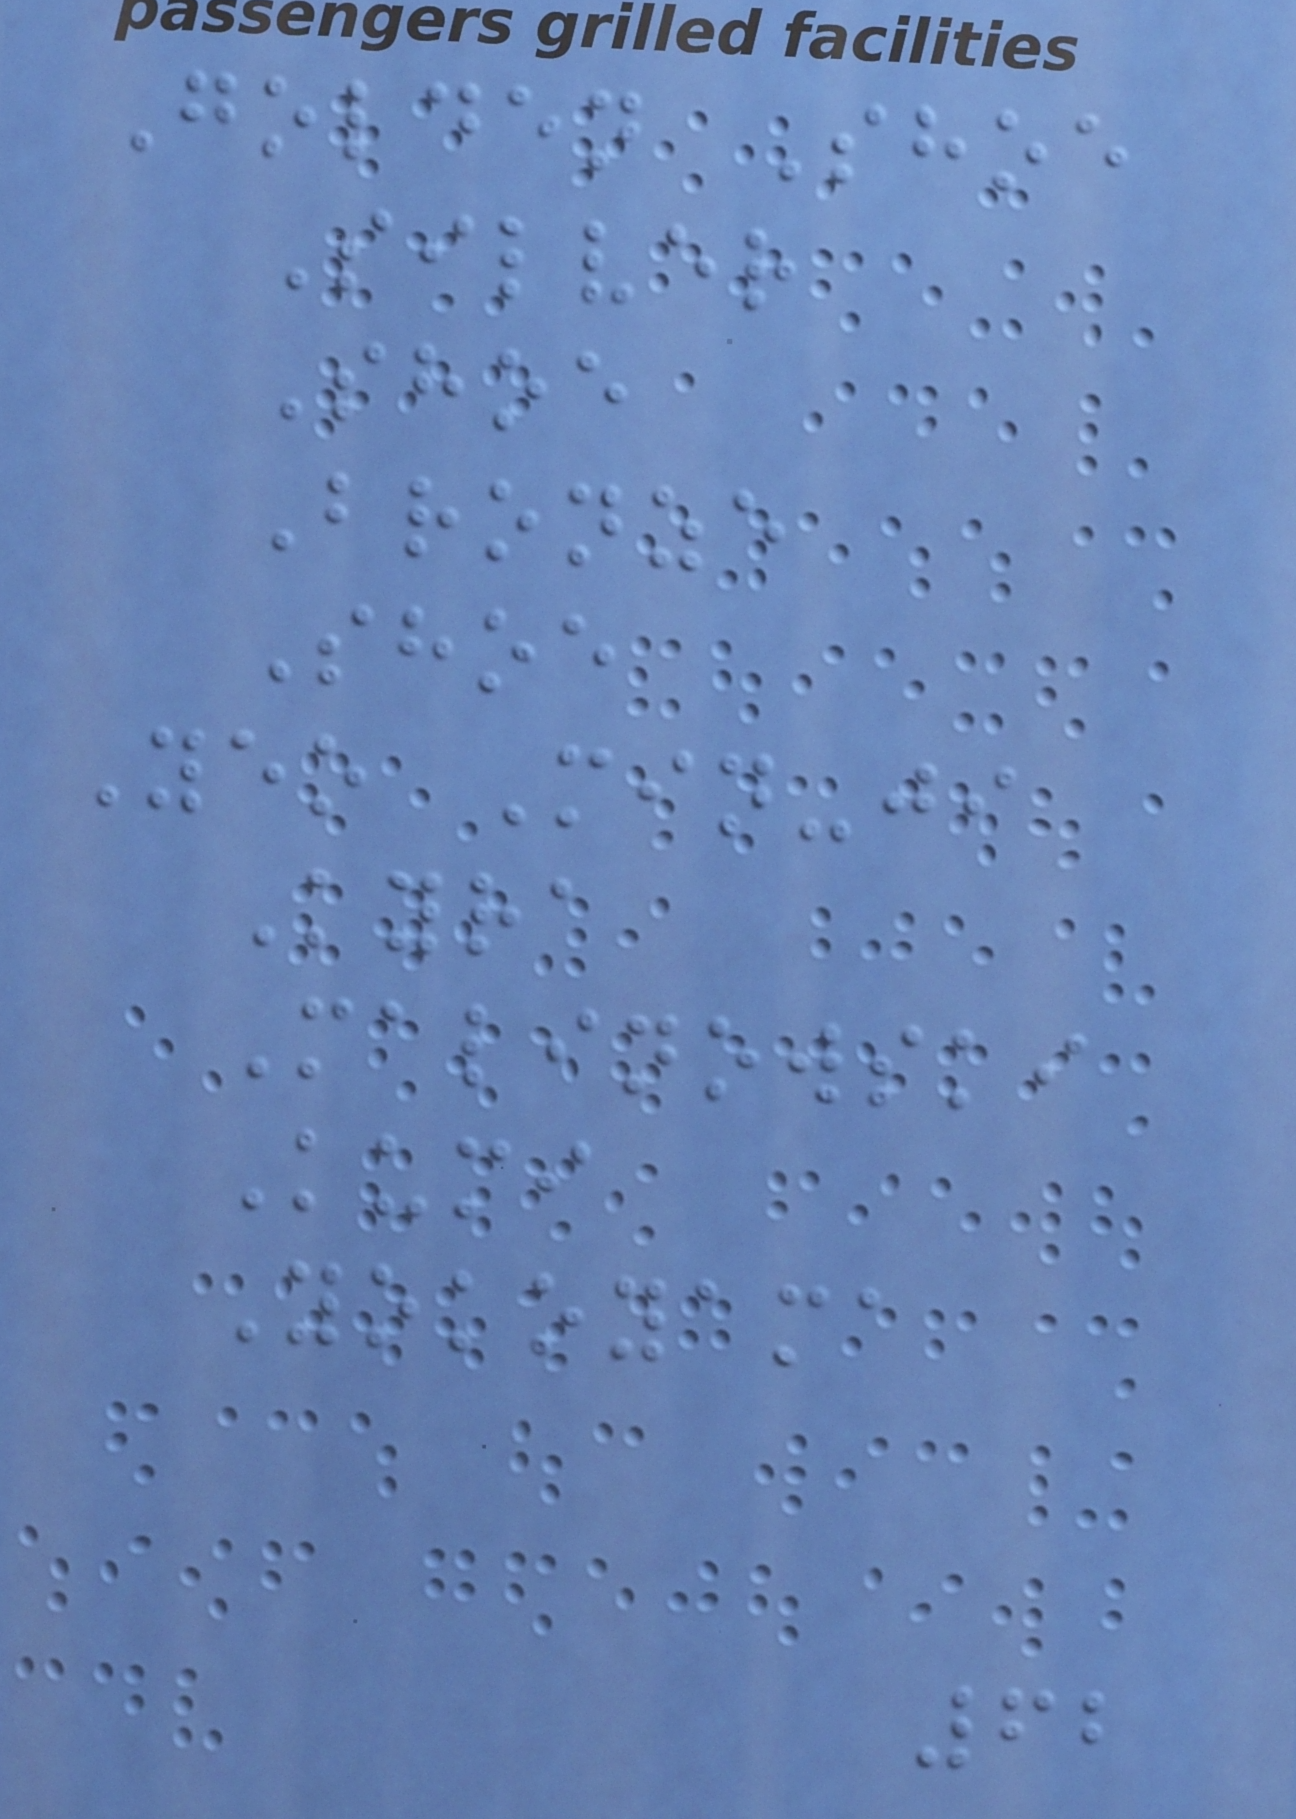Golden Shoe
Silver
Shoe
Bronze
Shoe
Yeo Min-ji
Kyra
Malinowski
Kumi
Yokoyama
62
